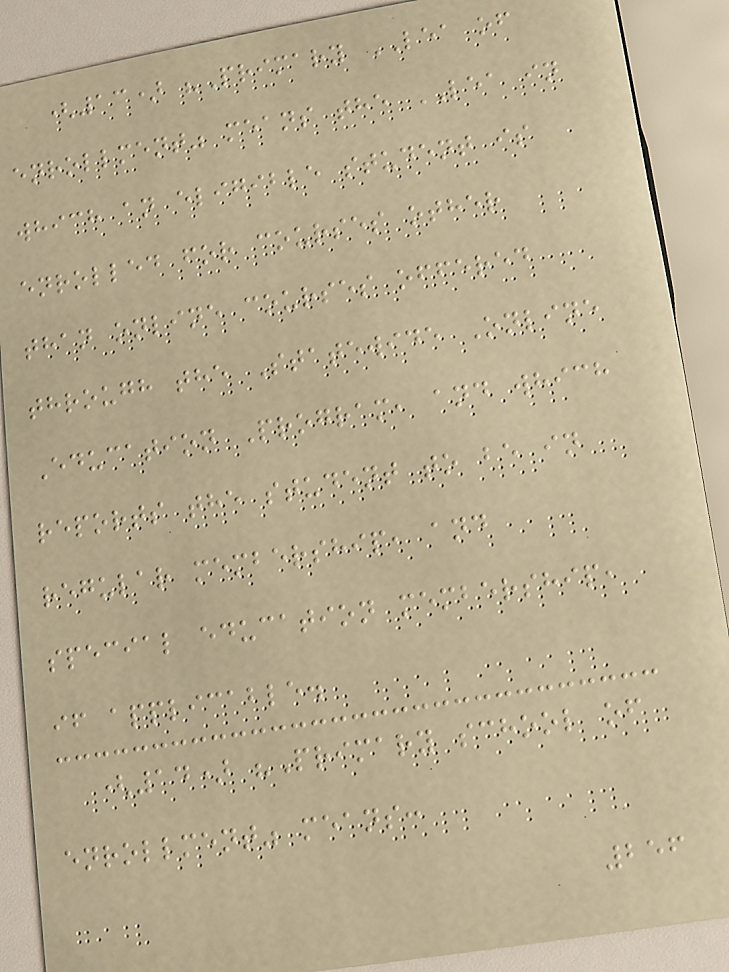(13) "Primary LEA of
enrollment" means the LEA in
which an eligible student is
enrolled for courses other
than online courses offered
through the Statewide Online
Education Program, and which
reports the student to be in
regular membership, and
special education membership,
if applicable.
(14) "Primary school of
enrollment" means:
256
